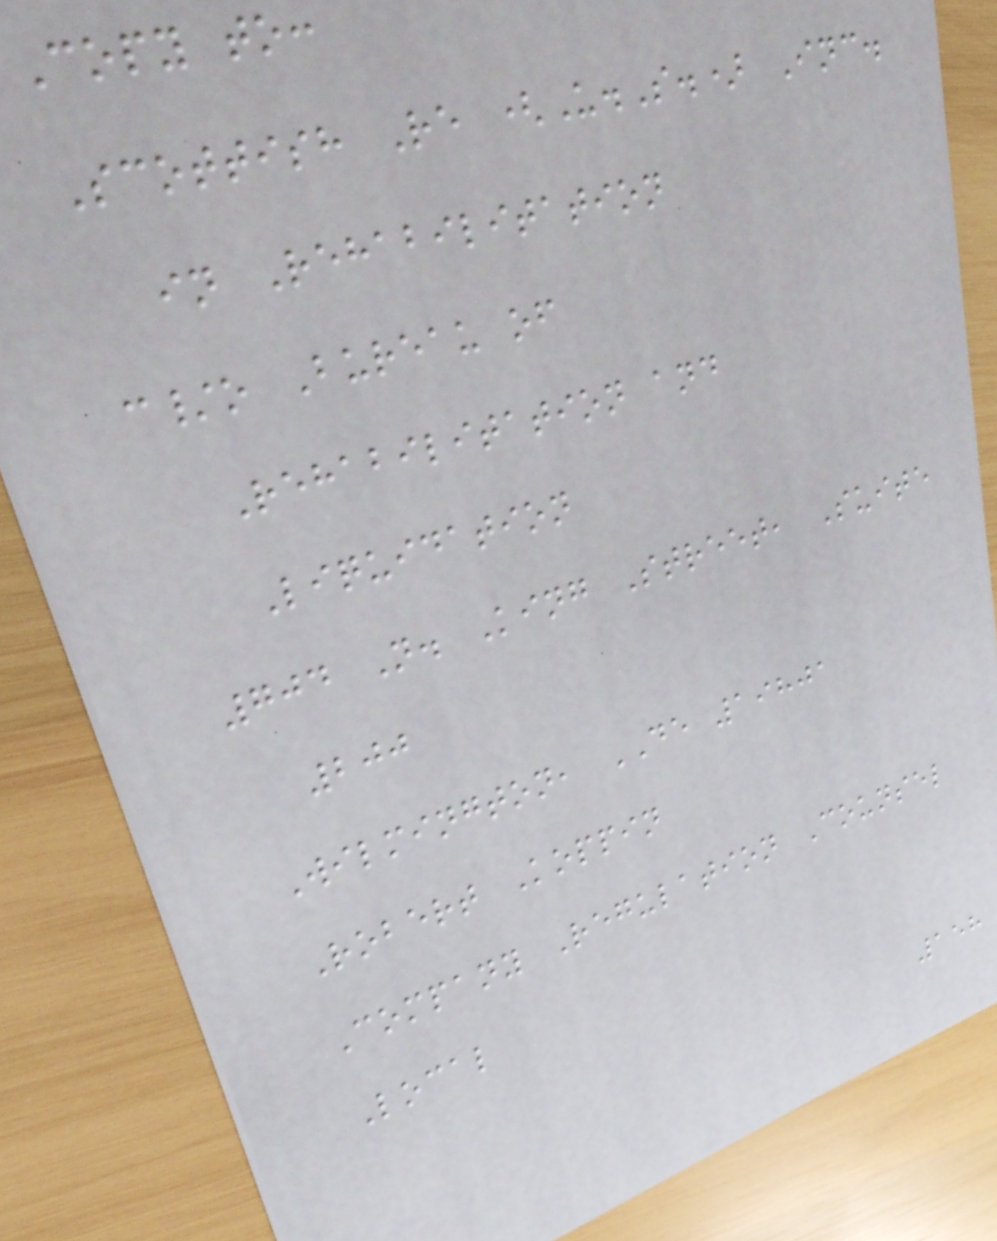Copy to:
Scottish Re (U.S.) Inc.
in Rehabilitation
c/o Bureau of
Rehabilitation and
Liquidation
704 N. King Street, Suite
200
Wilmington, DE 19801
Robert Koppin
Company Regulation Counsel
Local
158
